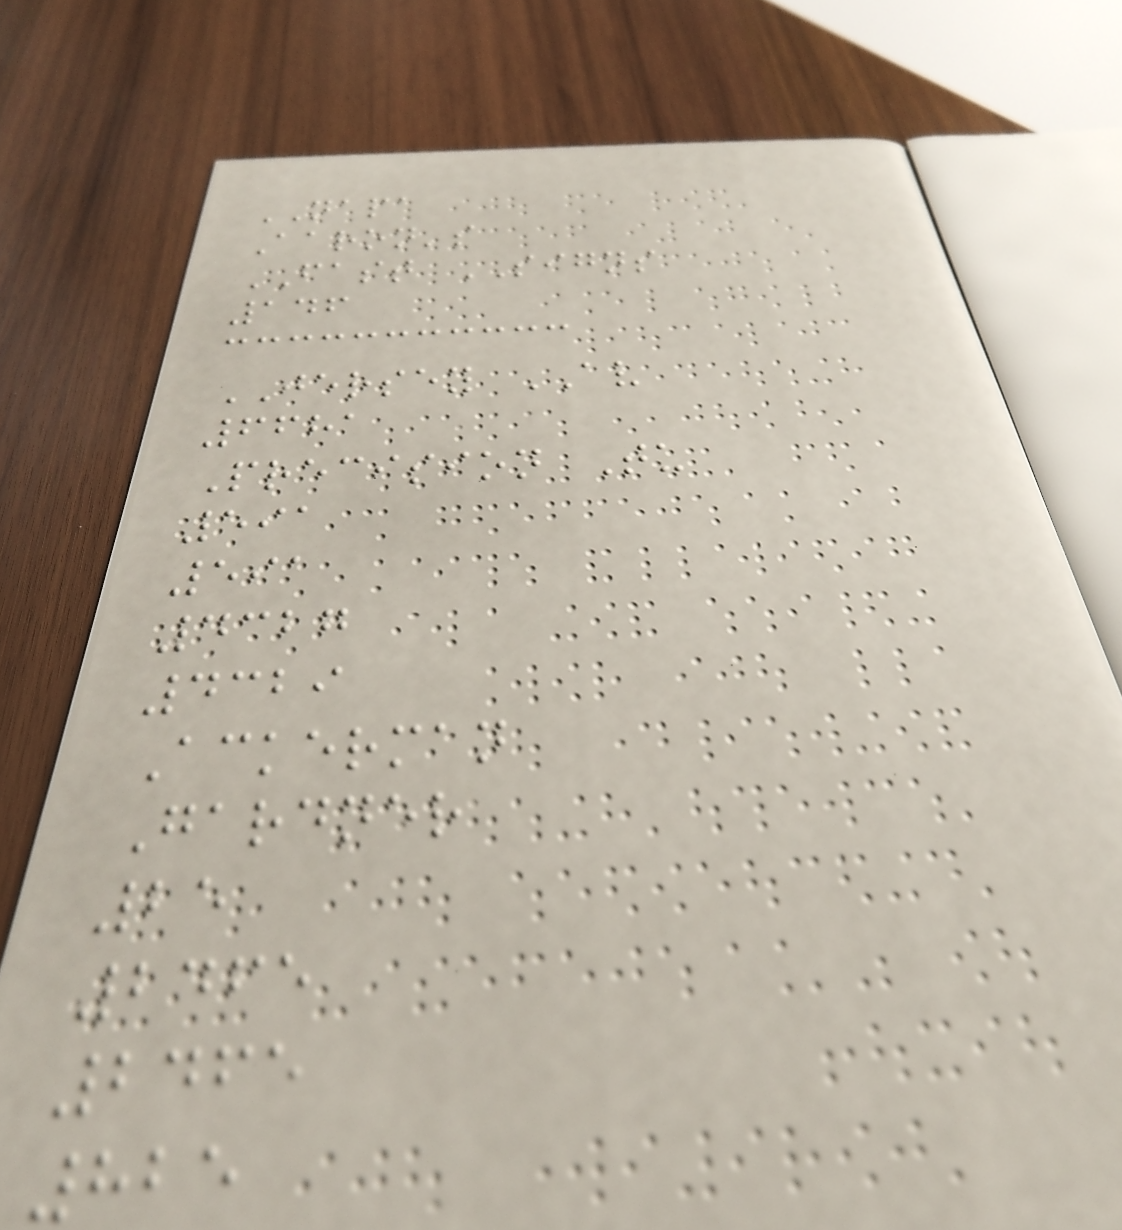NAPA
Aaron's
FAST SIGNS
146
JERSEY AV
6681
Precision Tu
591
591
4327
4329
Ackerman
Gardner
25
2465
2465
825
